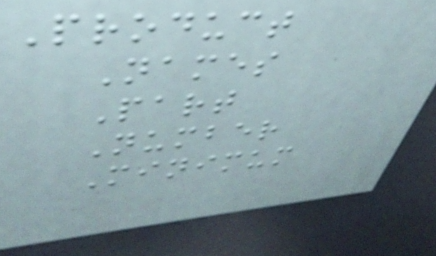Product
Names
Part
Number
Minimum
